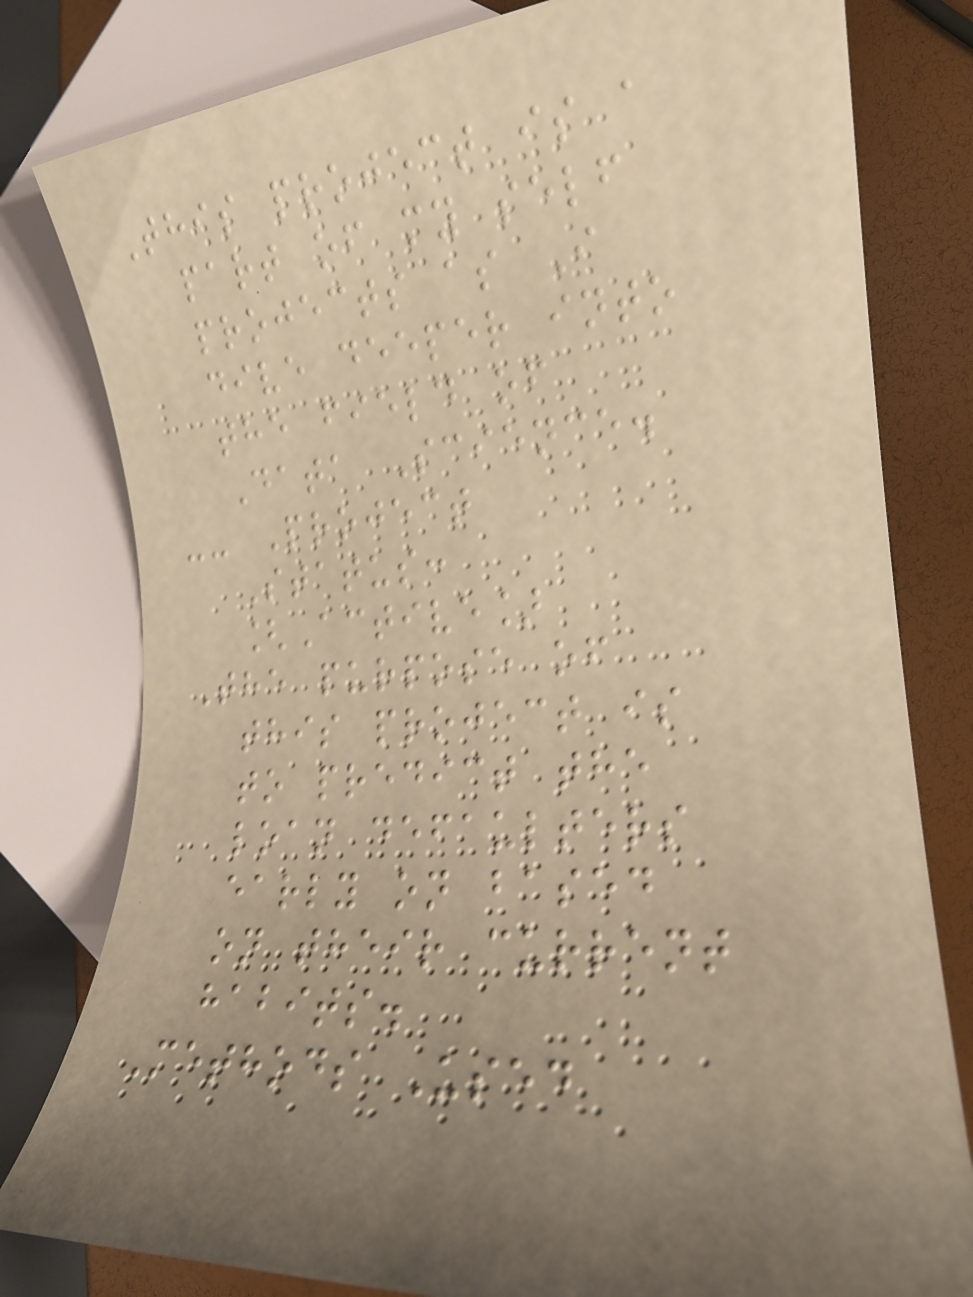This project is a
part of my self
projects as I
dive deeper into
the field of
Data Science.
-- Project
Status:
[Active]
The purpose of
this project is
to predict the
loan defaulters
early on based
on their current
habits.
Methods Used
